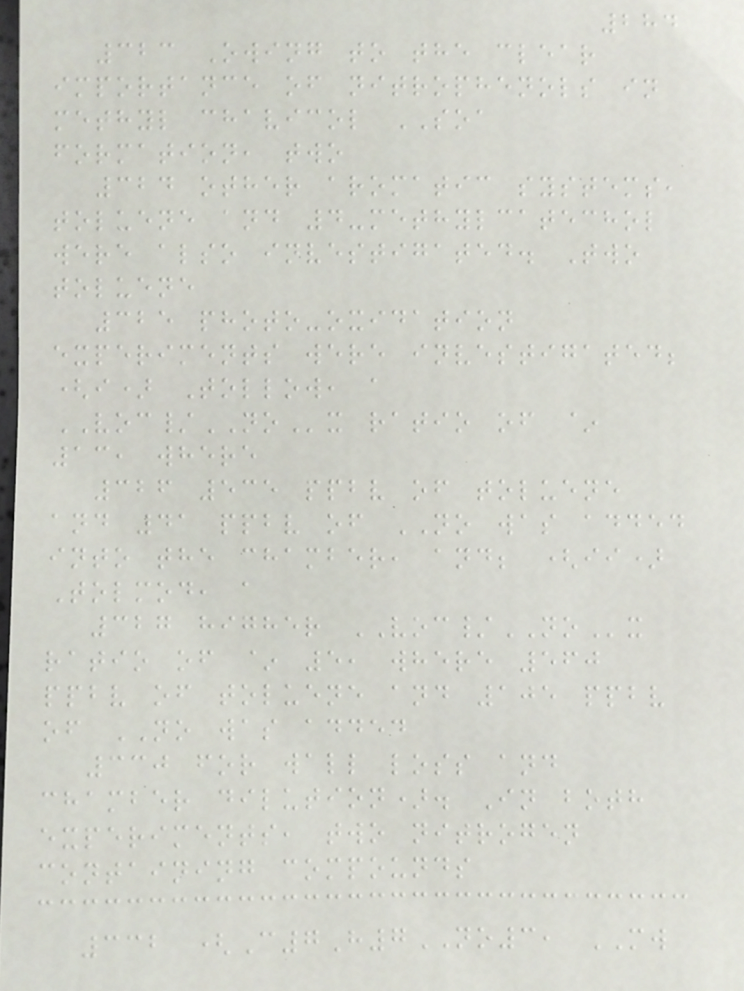284
323 Owing to the clear
importance of nitrophenols in
methyl chavicol SOA
formation, two
324 other aromatic systems,
toluene and 4-methylcatechol
were also investigated. Two
toluene
325 photo-oxidation
experiments were investigated;
(i) Tollow, a
VOC/NOx ratio of ~
13, where
326 535 ppbv of toluene
and 41 ppbv of NO was added
into the chamber, and; (ii)
Tolmod, a
327 higher VOC/NOx
ratio of ~ 5, where 560
ppbv of toluene and 105 ppbv
of NO was added
330 for wall loss and
chamber dilution). In both
experiments, two nitrogen
containing compounds
332 (C7H7NO3, MW
